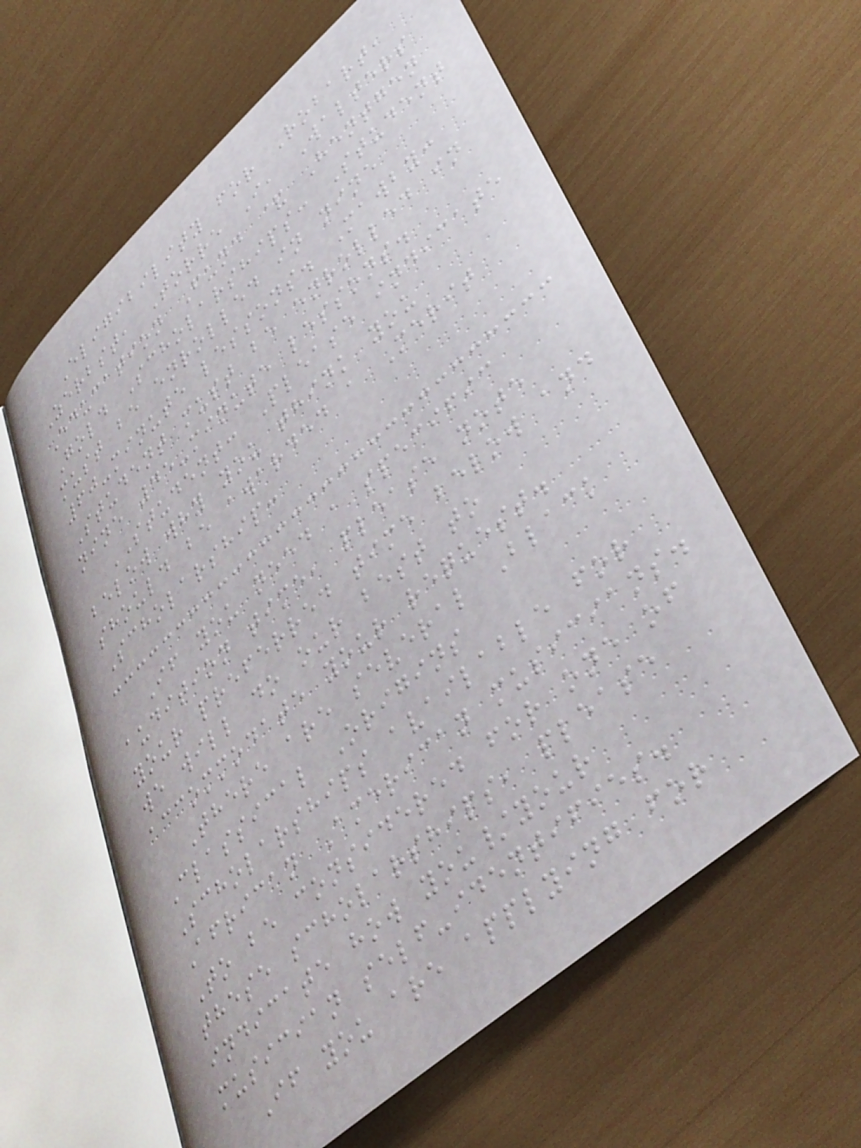Eligibility for Robart,
Zerbst, Torre I, Walters
Education Fund & Hentgen
Gold Scholarships: Student
must be enrolled in nine
60-minute lessons. Mawby:
Student must be enrolled in
nine 45-minute lessons.
STUDENT: Please indicate
below why you think you
should be awarded a Merit
Scholarship:
If you need a specific
audition time, please note
your preferred time below and
we will do our best to
accommodate your request.
There are several Black
Classical Origins
Scholarships available for
African American musicians.
To be considered for one of
these scholarships, please
indicate how you/your
musician self-identifies.
If you are applying for
